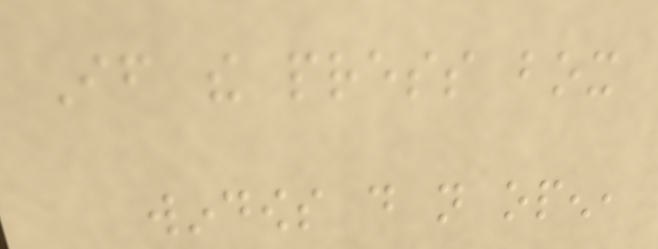If the press box
windows do not open,
